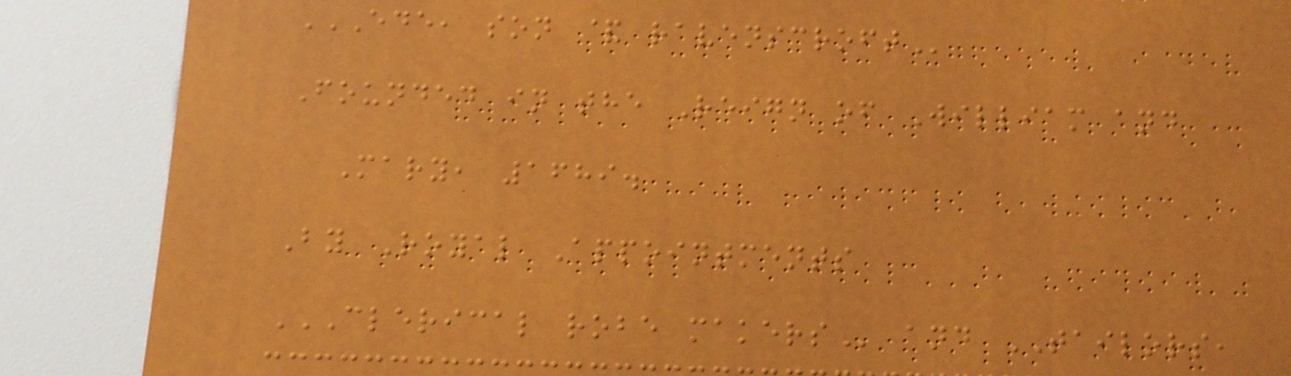EDE, SON & RAVENSCROFT
Founded in the Reign of William and
Mary, 1689.
By Royal Appointments
CLERICAL ROBE MAKERS and TAILORS,
